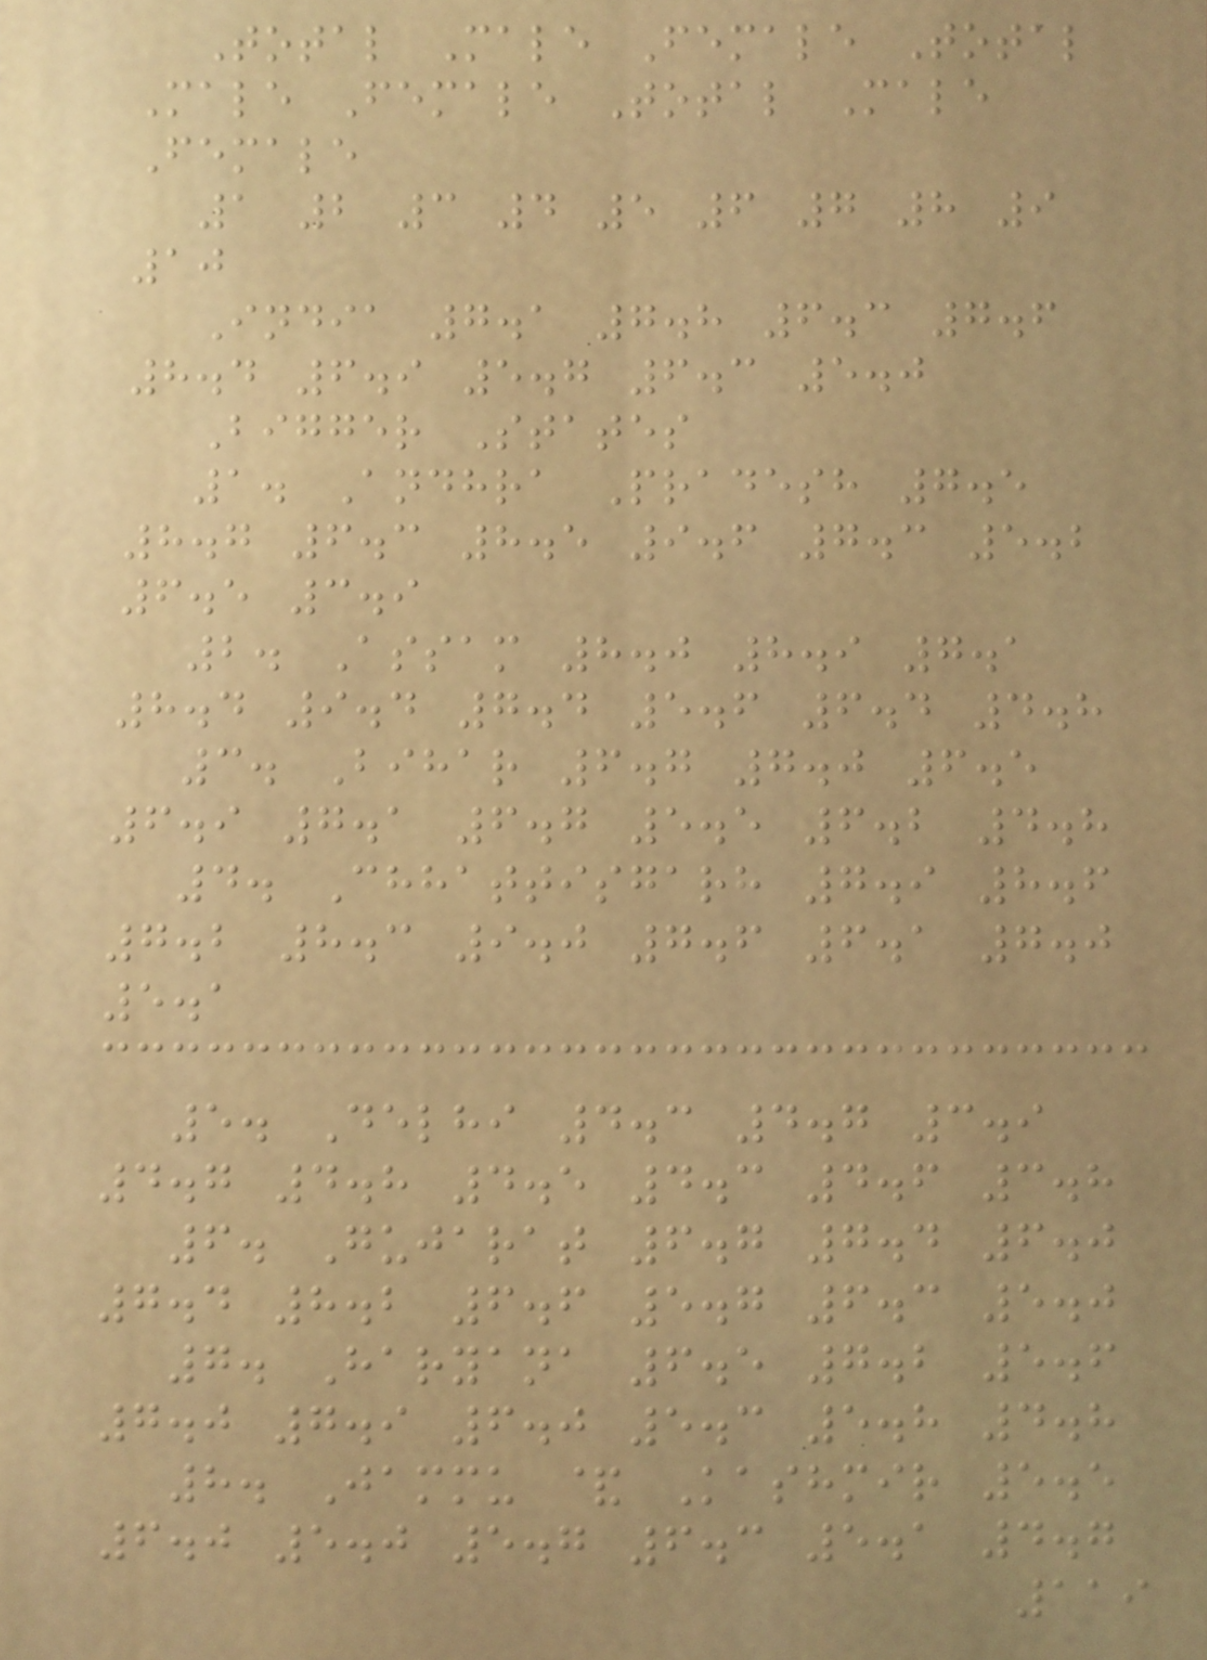Total Male Female Total
Male Female Total Male
Female
1 2 3 4 5 6 7 8 9
10
India 7.1 7.8 6.3 7.6
8.4 6.9 5.7 6.3 5.0
Bigger States
1. Andhra Pradesh 7.5
8.7 6.3 8.5 9.6 7.3 5.2
6.5 3.9
2. Assam 8.0 8.9 7.1
8.4 9.4 7.4 5.6 6.4 4.8
3. Bihar 6.7 7.0 6.5
6.9 7.1 6.7 5.5 6.2 4.8
4. Chhattisgarh 7.9 8.6
7.2 8.3 9.0 7.6 6.1 7.0
5.1
5. Delhi 4.3 4.7 3.9
4.7 4.8 4.5 4.3 4.6 3.8
6. Gujarat 6.7 7.4 6.0
7.4 8.2 6.6 5.7 6.3 5.0
7. Haryana 6.5 7.2 5.6
7.0 7.9 6.0 5.3 5.8 4.8
8. Jammu & Kashmir 5.5
6.0 5.0 5.7 6.3 5.1 4.7
119
